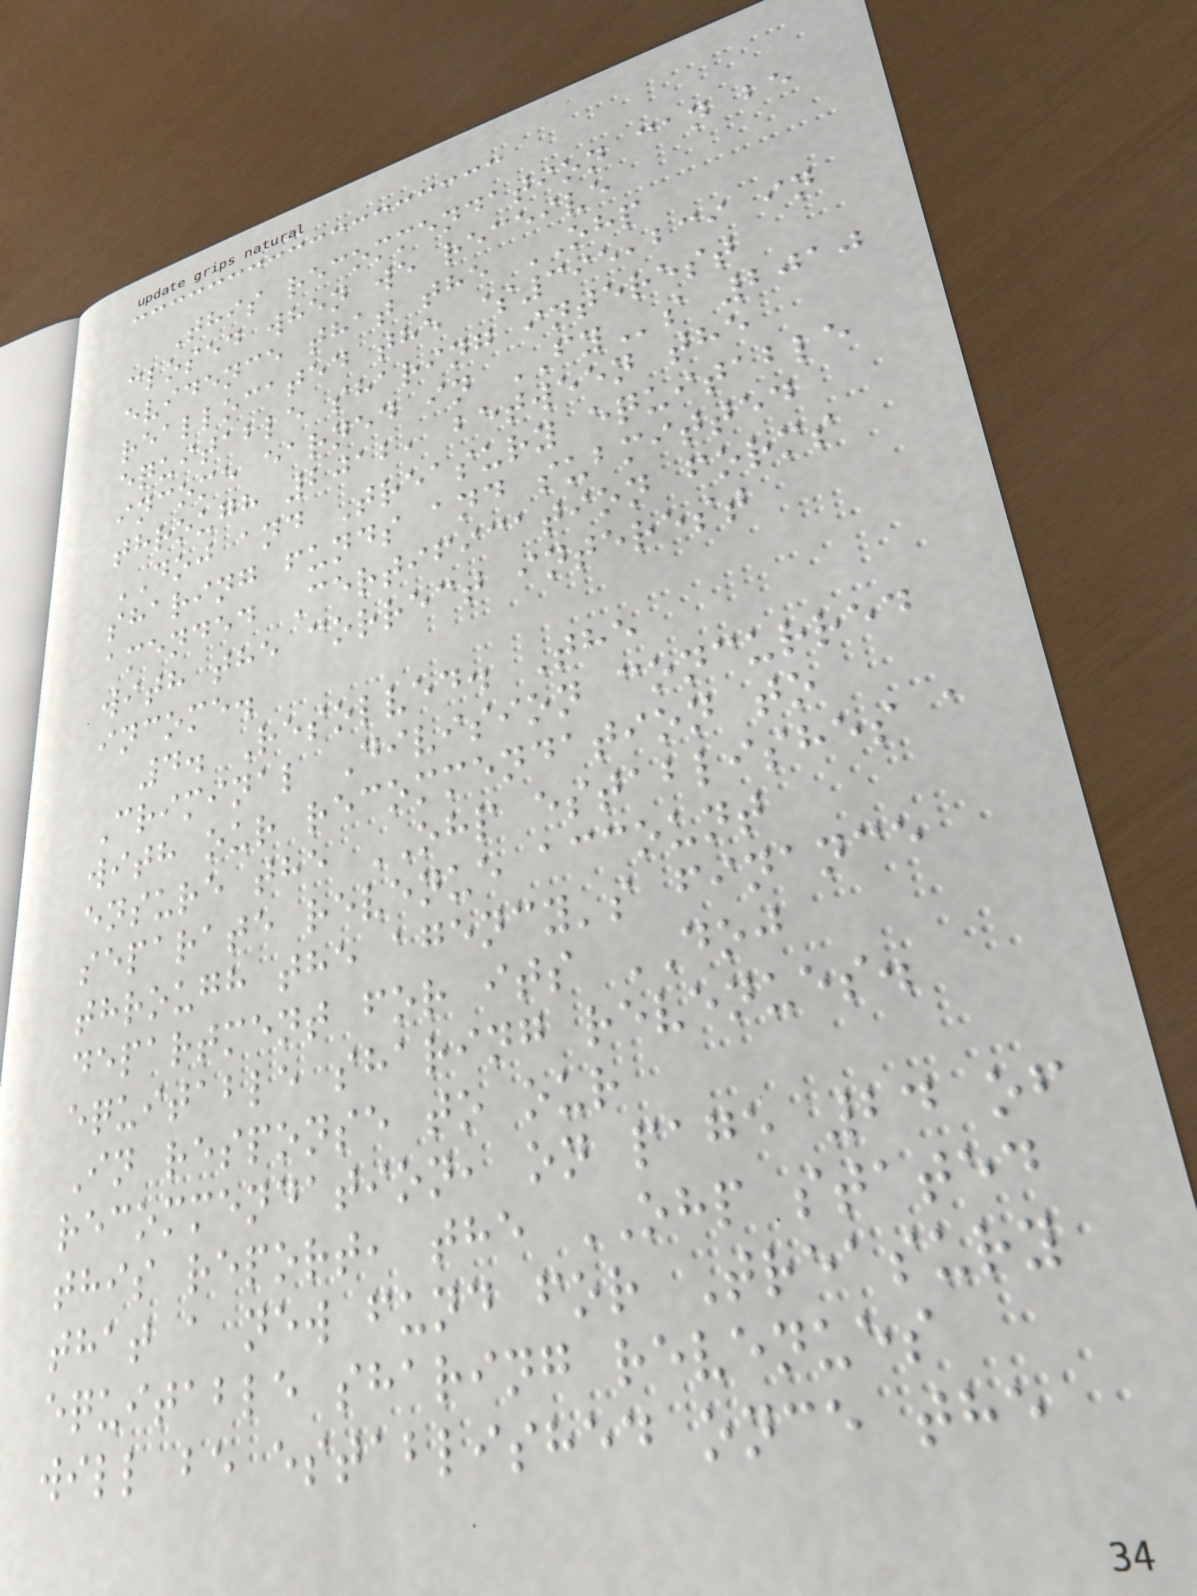This recommendation can be
closed when we receive
evidence that the OHP
reallocated the $395,239 in
equitable sharing interest
income earned in FYs 2010
through 2012, between the
DOJ and Treasury equitable
sharing funds and submitted
amended Certification forms
with the correct interest
income.
4. Resolved. The
Criminal Division concurred
with our recommendation to
ensure the OHP establishes a
separate revenue account
through the agency's finance
department for its DOJ
equitable sharing revenues.
In response to our
recommendation, on page 24 of
this report, the OHP stated
that a new fund for Treasury
equitable sharing revenues
will be established once the
